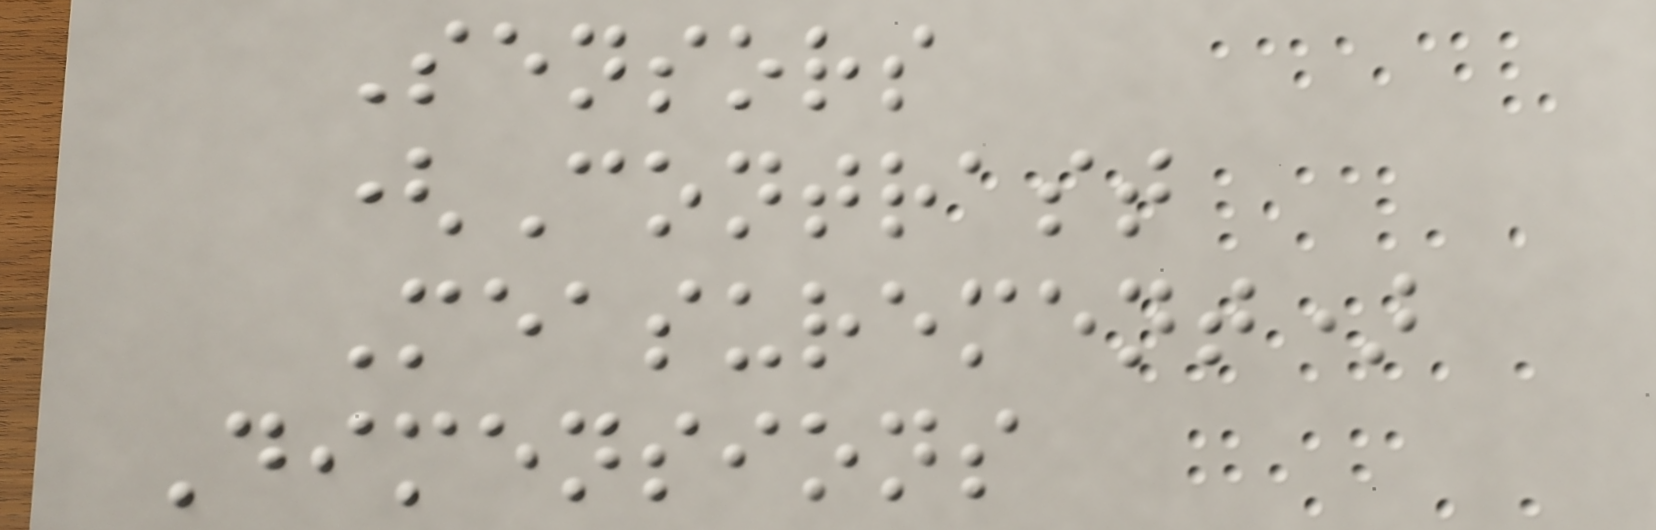Sensors
(Contrast
Measurement)
Dimensions
